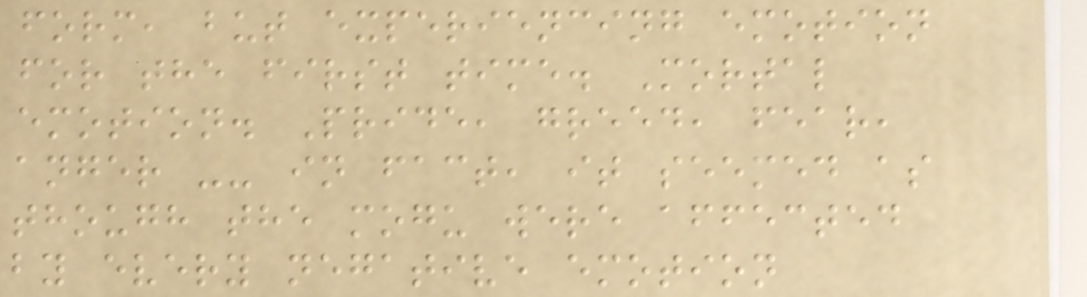form, but experiencing emotion
for the first time. Mortal
emotion. Pride, greed, fear,
anger -- in fact, it seemed as
though the mogu were affected
by every negative emotion
